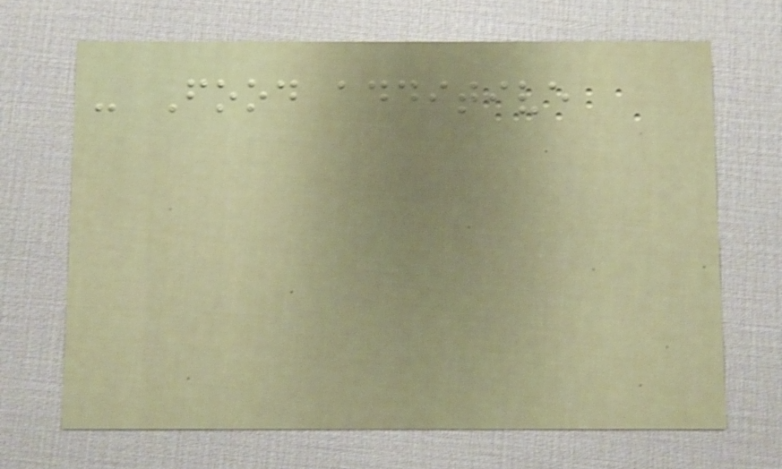- Food additive
